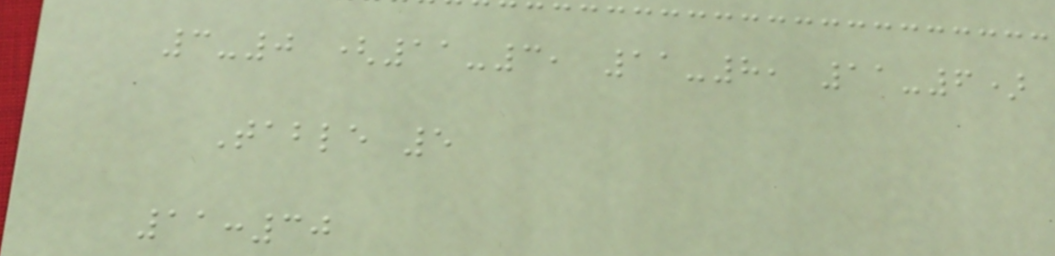3-0 (11-3, 11-8, 11-6)
Table 5
11:30
